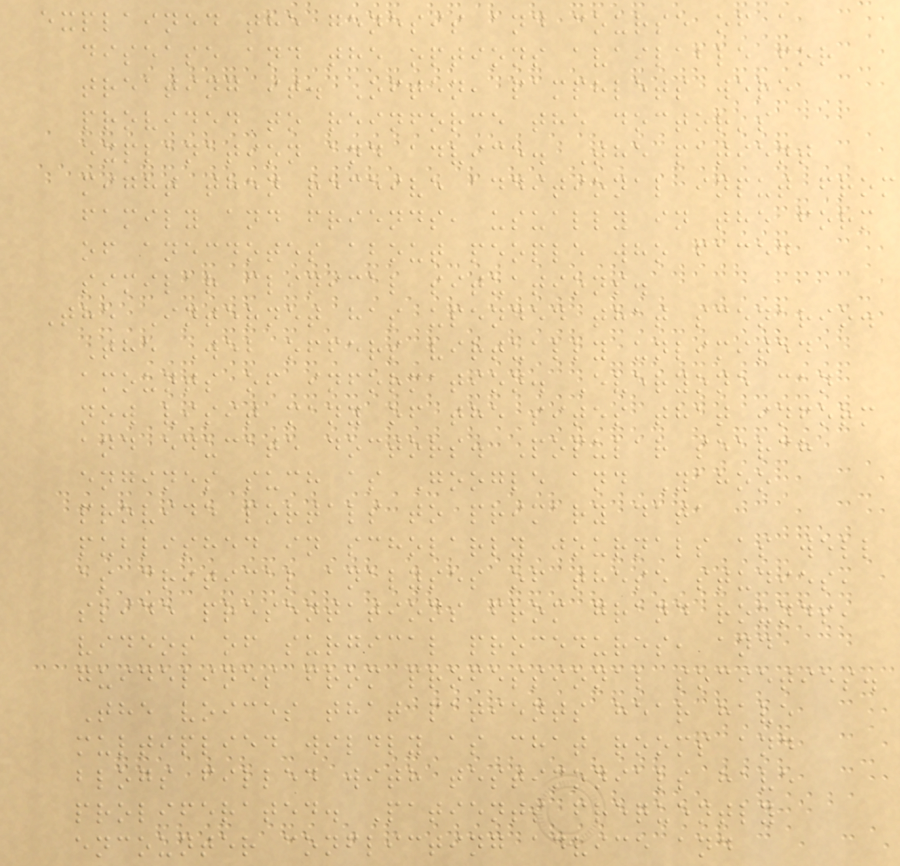explained the genesis and course of a
disease and the options available for
treating it. Often, pamphlets were
provided to reinforce the doctor's
explanation and advice. The patient
might then receive additional input from
family and friends, usually in the form
of anecdotes about people who faced
similar clinical situations.
The Internet has upended that scenario.
The Web offers virtually unlimited
amounts of information. Everyone can
now visit many of the sites that inform
and educate doctors. Popular search
engines such as Google and Yahoo
provide portals to primary data
published in scholarly journals as well
as critical analyses of these studies,
slide presentations from grand rounds,
videos of surgical procedures, and
guidelines from professional societies.
The voices that patients hear have
multiplied wildly as chat rooms and
blogs filled with testimonials have
proliferated. Patients frequently
encounter conflicting advice and
